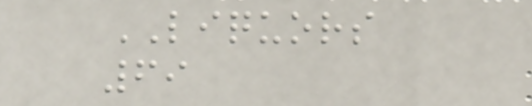LIQUORS
69
